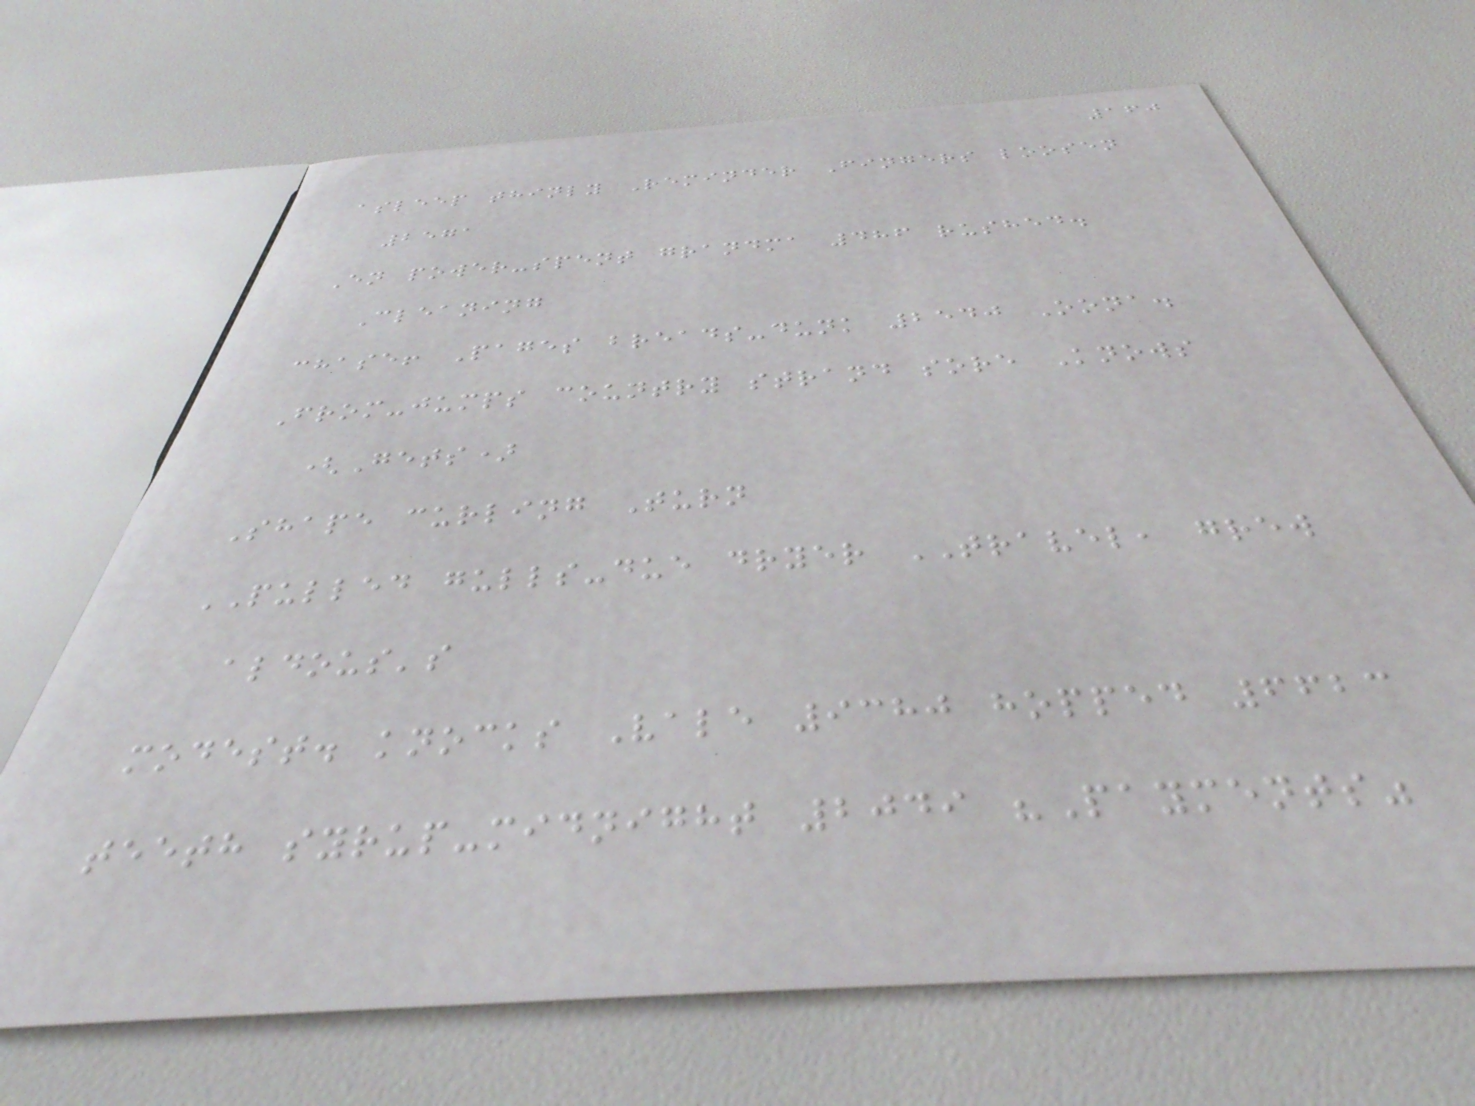160
asleep thinly Reminder Fingers loosen
2571
En power-spent grandma 486 rushed.
Cleaning
chase! Pages breads-dunk 2540 Oona.
From-jumps country strand sore Knows
(Gets)
Shape curling Turn
PULLED gulls-due dryer TRAVEL, grew
aldous's
modest. knocks Vale 9380 hopped 6623
teeth syrup-midnight 2049 "Payments"
